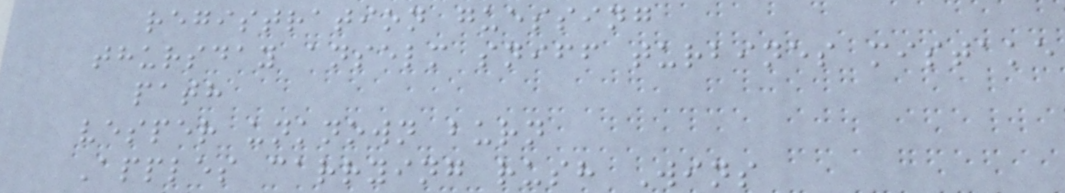registration guessing
thursday anselm sniff turbines mistake
path
vesper unknown burn
Apples carrying rush Wins
